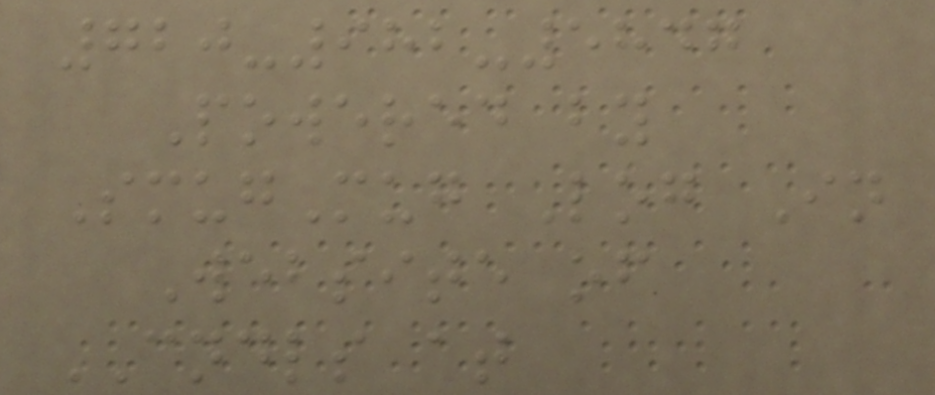720-982-5847
Powered by
SmugMug Log In
Website of
CNDLS at
